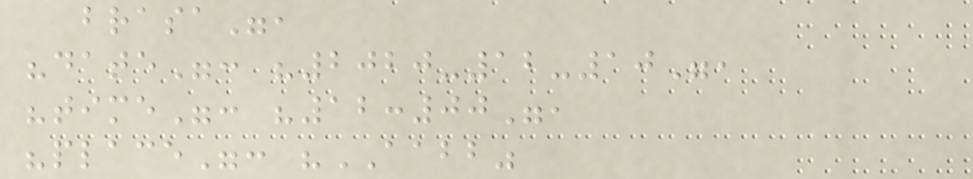brasa",
"date": "2020-12-10",
"time": "12:00",
"place": "AABB"
